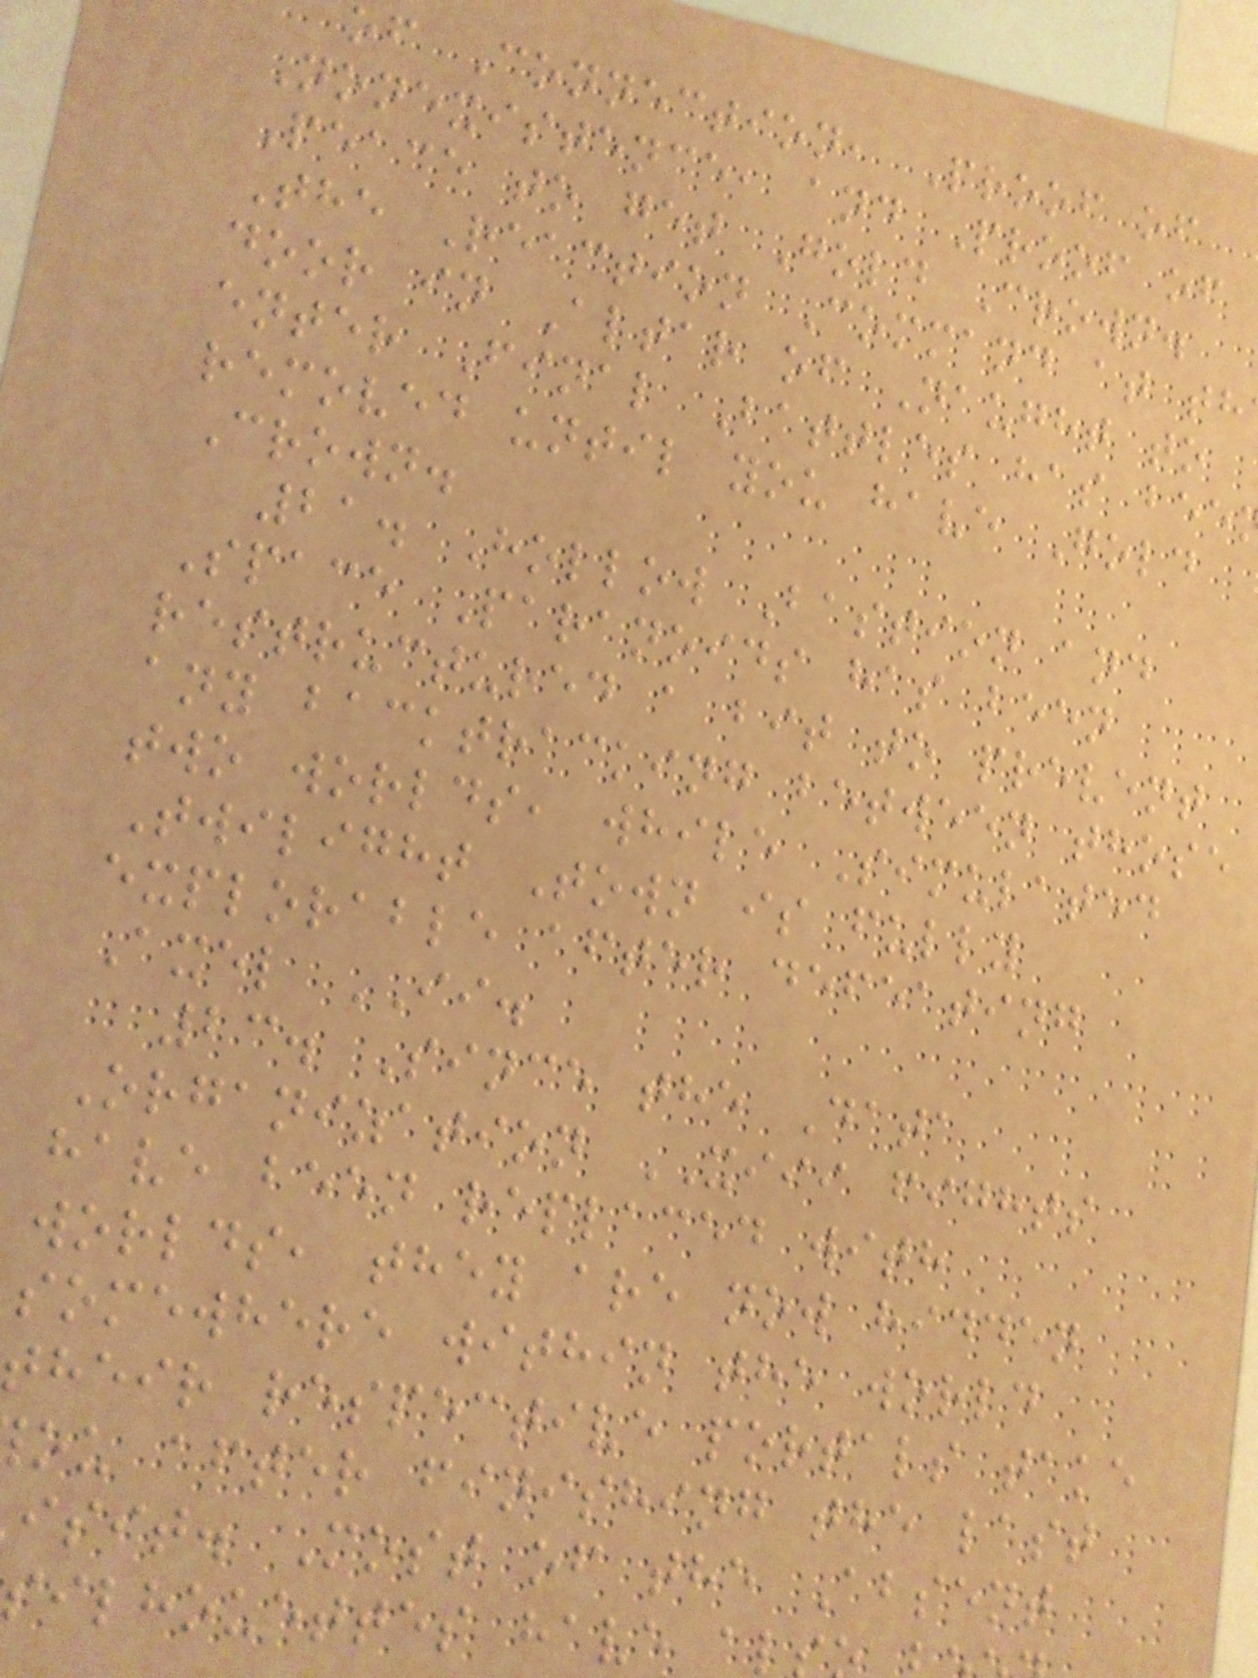of Connection, Proof of
Nonexistence, and Proof of
Peace to get Gold Crown.
The Reaction Command at th
door in Altar of Naught to
enter Final Battles has bee
removed until you have Gold
Crown.
21. Hollow Bastion and
Space Paranoids has been
restructured a bit to prevent
any backtracking between those
two worlds, while Simulated
Twilight Town is fully
explorable after defeating
Axel II.
23. Since the Data
Organization XIII fights
have been replaced with
worlds, they are now hidden
somewhere within the world
their respective portals take
ou after finishing the last
isit. Most of the Absent
silhouettes have a
